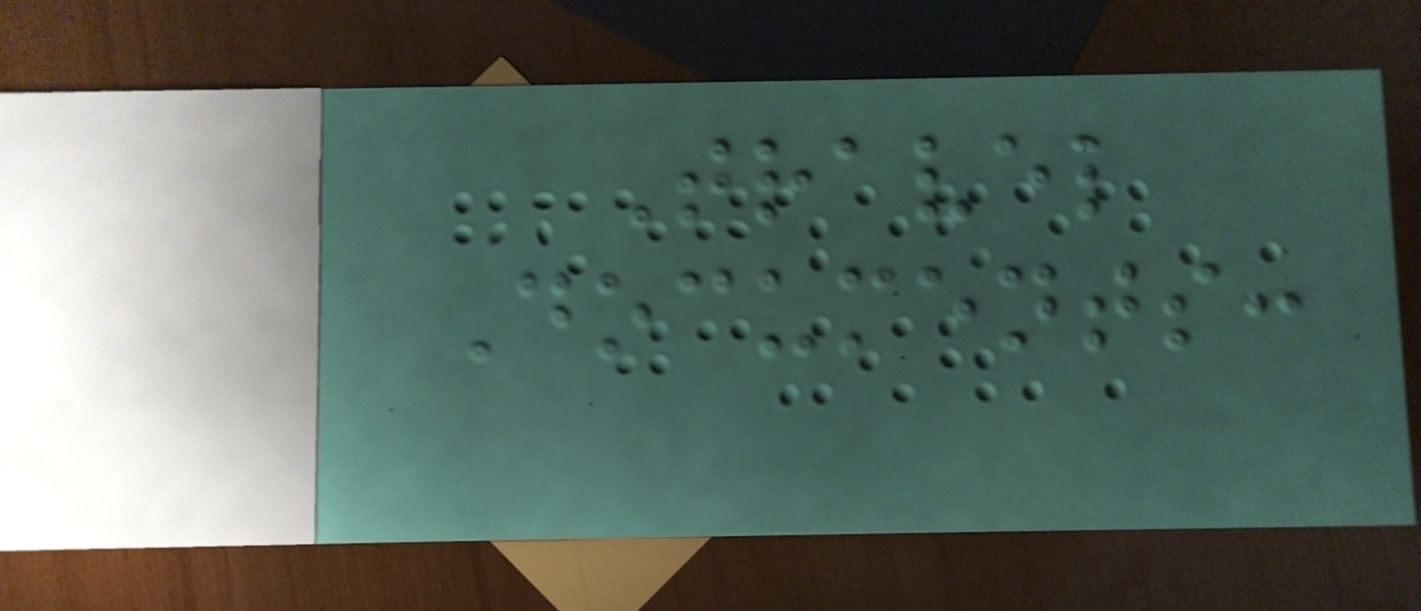Travel
Documents:
